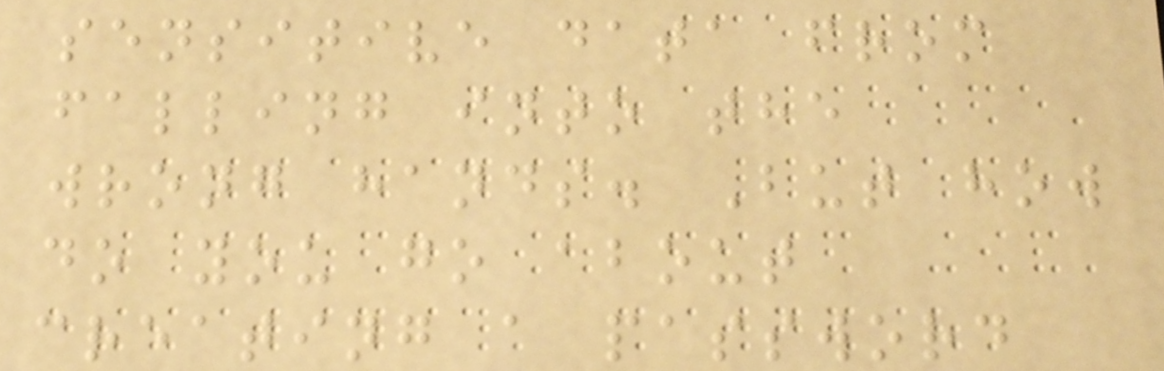sensitive data from
falling into the
wrong hands. But how
do you go about
creating a password
